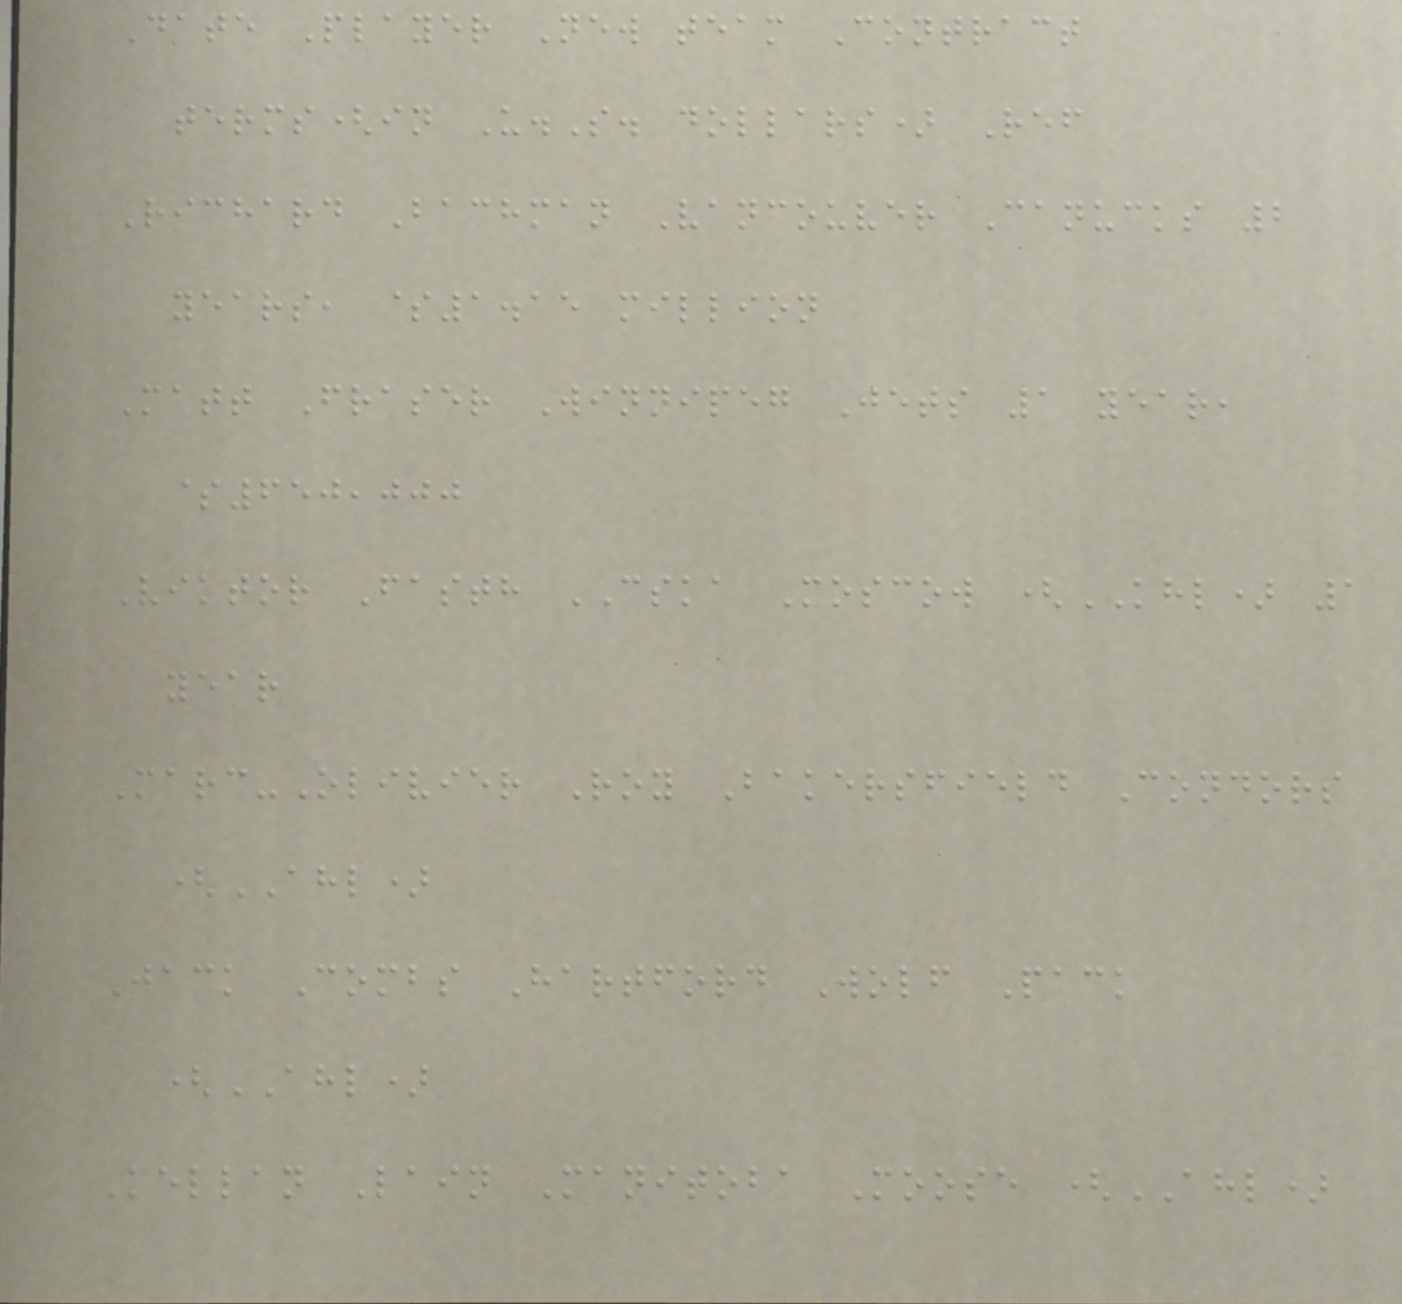Date Player New team Contract
terms(in U.S. dollars) Ref
Richard Bachman Vancouver Canucks 2
years, $1.15 million
Matt Fraser Winnipeg Jets 1 year,
$650,000
Viktor Fasth CSKA Moscow (KHL) 1
year
Marc-Olivier Roy Bakersfield Condors
(AHL)
Jack Combs Hartford Wolf Pack
(AHL)
Kellan Lain Manitoba Moose (AHL)
